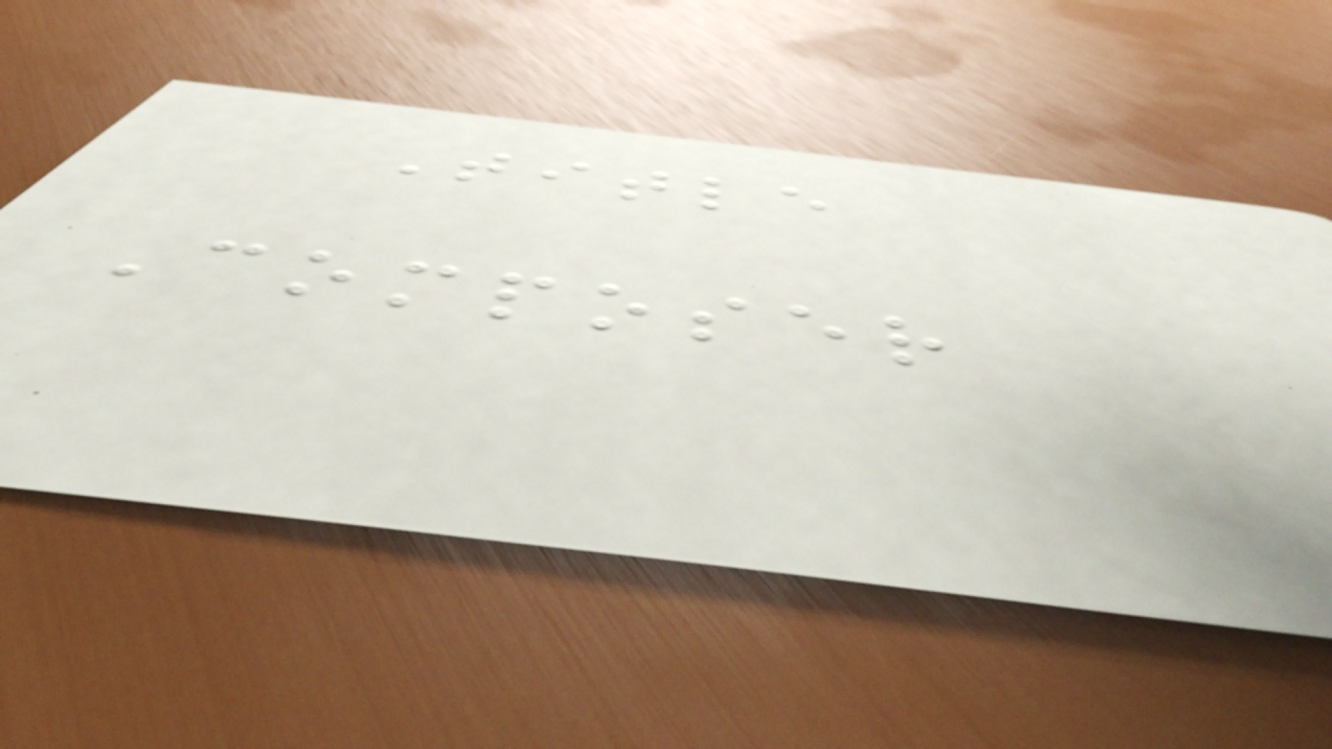Title
Composer
